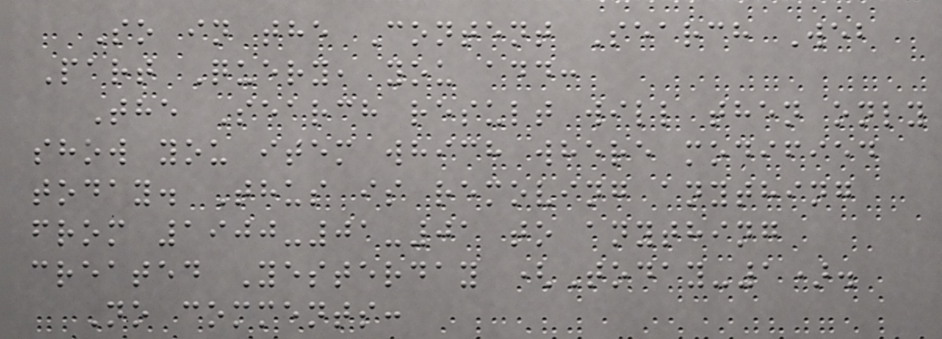So in the Content Search Web
Part Query, you add:
The Search result will then only
show you item which where modified
today. Thus is removing anything
from 1900-01-01 to anything
created Yesterday (Today-1).
No comments:
